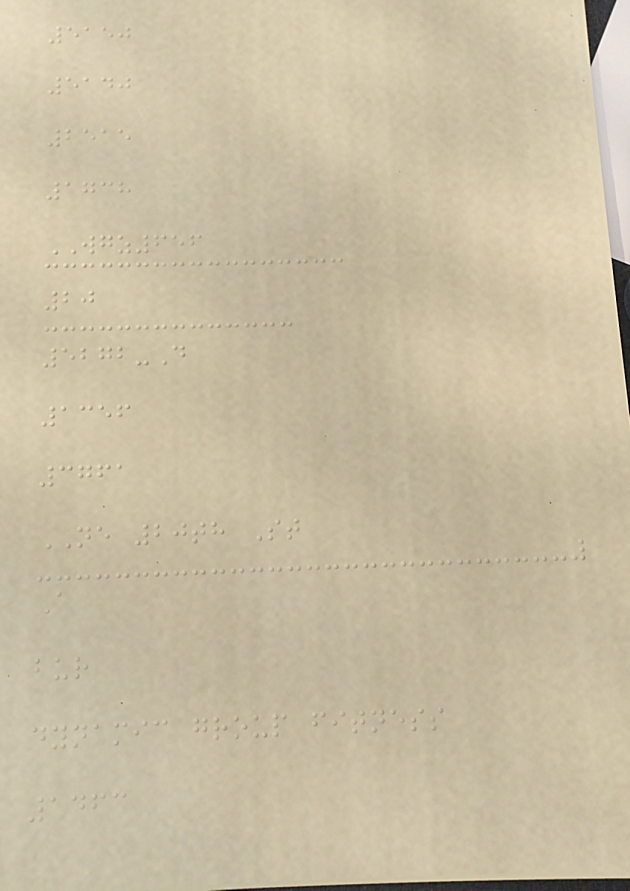5150
5140
2515
1738
WGZ656
20
5272-D
1356
3761
NE 20th St
A
bur
dynamic group fitness
1463
